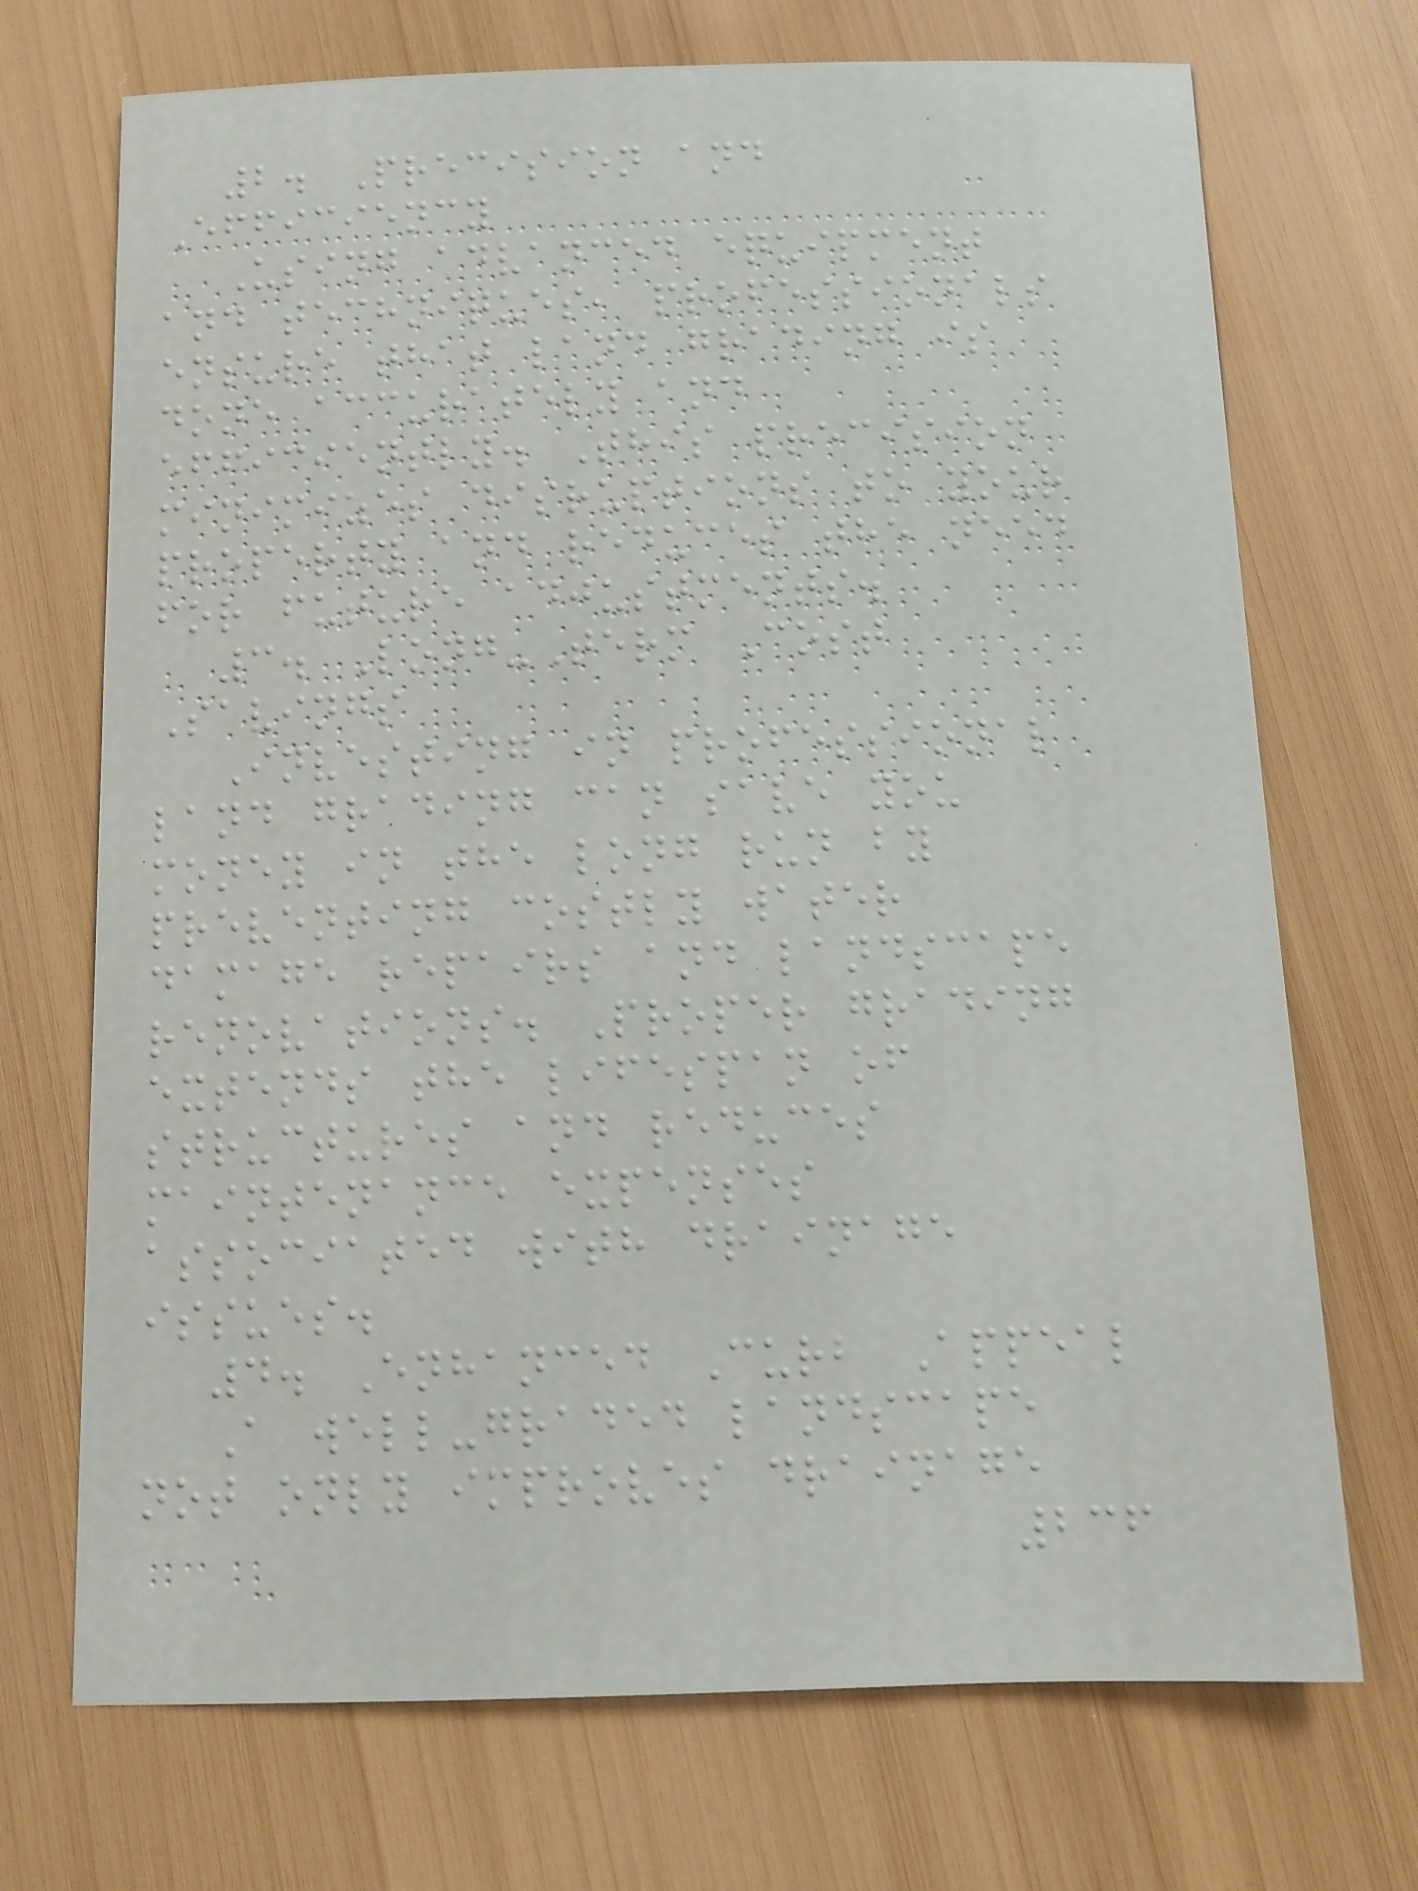2. Precision and
Efficiency
Using advanced equipment
and techniques, professionals
ensure that land grading is
done accurately and
efficiently. This precision
minimizes disruptions to your
property and reduces the need
for future adjustments.
3. Long-Term Cost
Savings
Investing in professional
land grading can save you
money in the long run by
preventing costly water
damage repairs and landscape
renovations. Proper grading
extends the lifespan of
structures and reduces
maintenance expenses
associated with drainage
issues.
4. Enhanced Curb Appeal
A well-graded landscape
not only improves drainage
236
